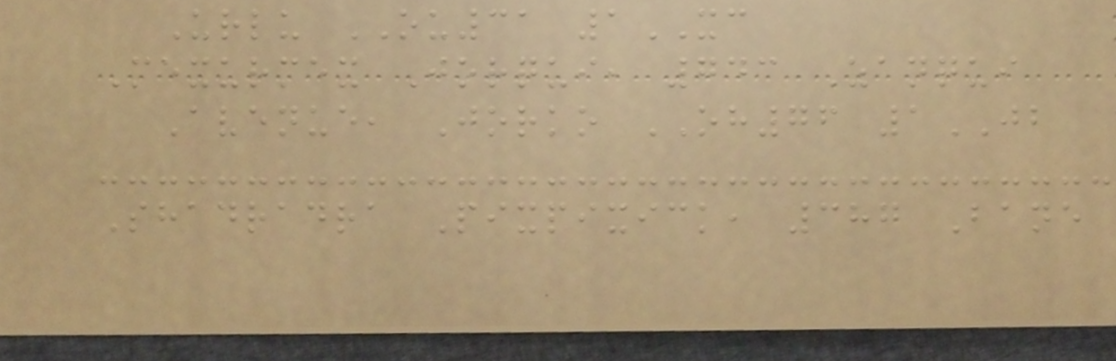Urlu OU31 1XC
Mexurmex Jorqui, 743 Zanqui
Avenue, Jorko OH76 1JB
Shadradra Pixpixick, 387 Bane
